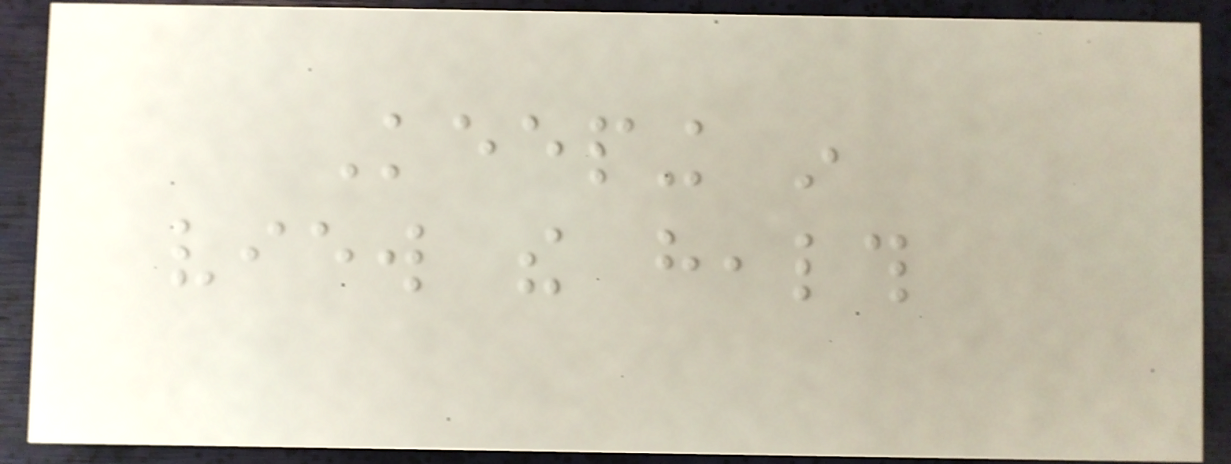Keeping in
view the health
